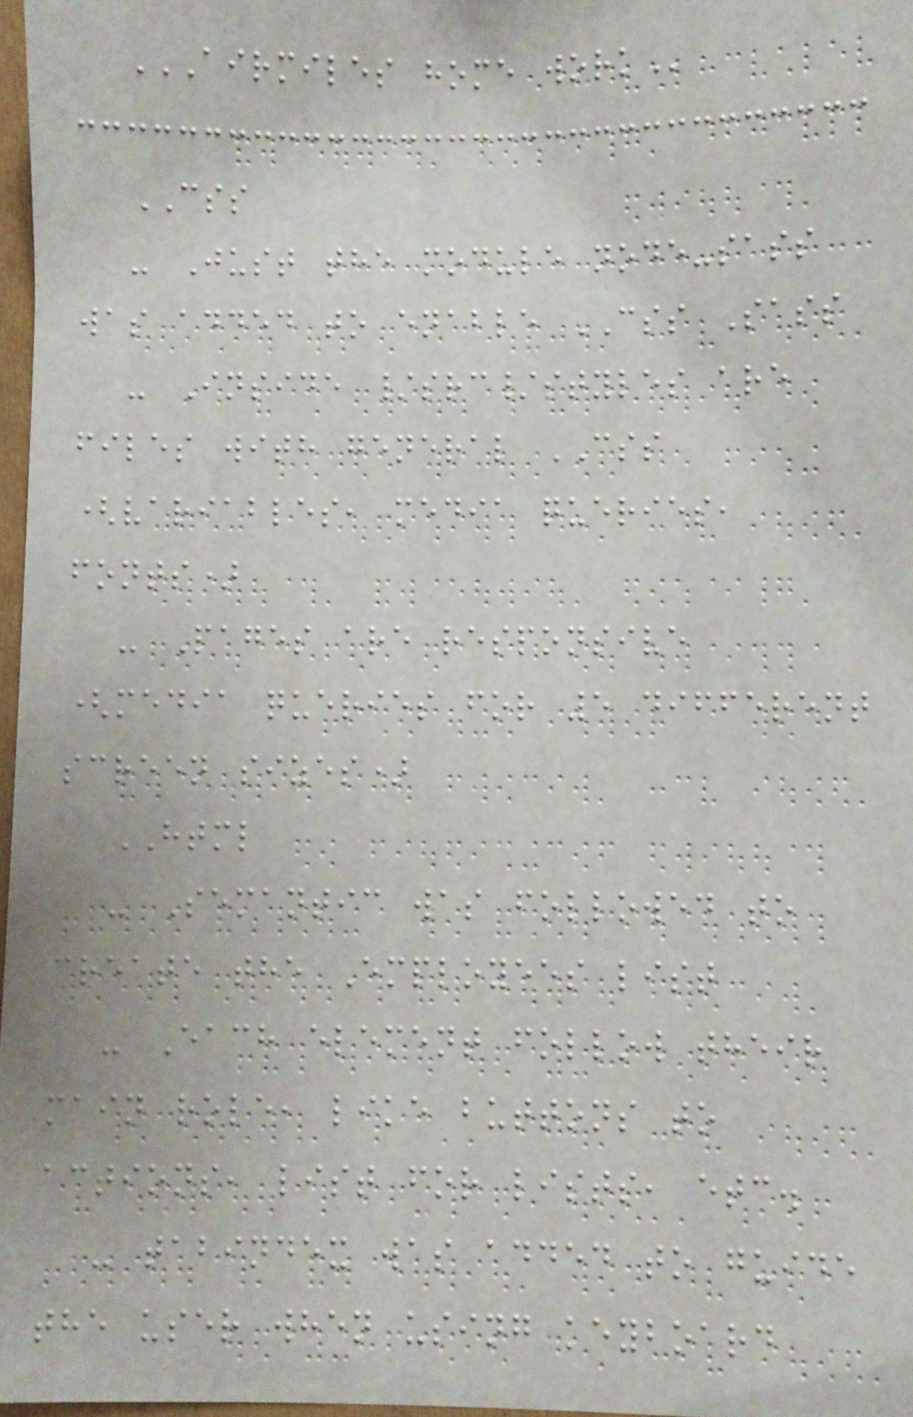AIRMILES HOME WORK
CSS
- Just the module node-sass
was added to enable CSS Sass
- Inside /src/styles are
files with general CSS
(variables, media queries,
fonts)
- Pages are responsive
(media queries for 5 different
screen sizes)
HTML
- Semantic was followed to
create the Employees list
- Each element follow their
main role, like buttons to
actions, list for lists, etc.
- tabindex was added to guide
the user when using keyboard
